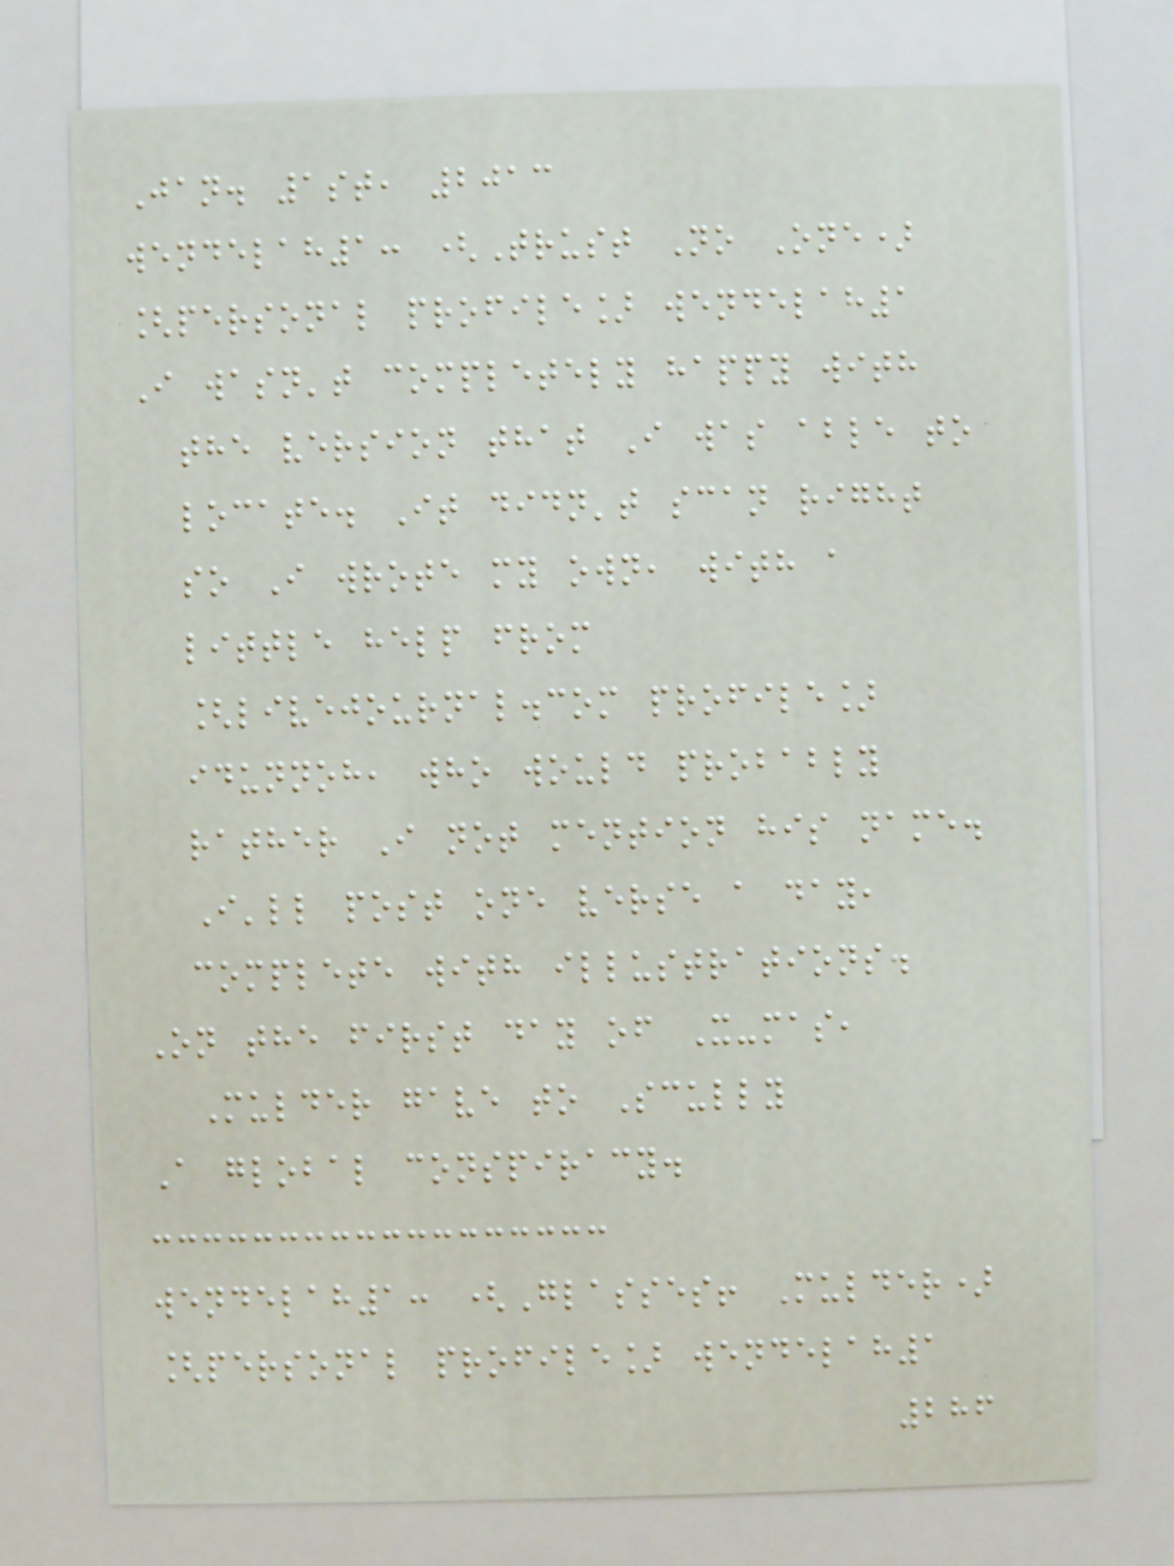Jan. 1st, 2013
wendelah1: (Trust No One)
[personal profile] wendelah1
I wasn't completely happy with
the version that I was able to
locate. It didn't scan right
so I wrote my own, with a
little help from
[livejournal.com profile]
idunnoh, who would probably
rather I not mention his name.
I'll post one verse a day,
complete with illustrations.
On the first day of X-mas,
Mulder gave to Scully
A global conspiracy.
wendelah1: (Glasses! Mulder)
[personal profile] wendelah1
286
